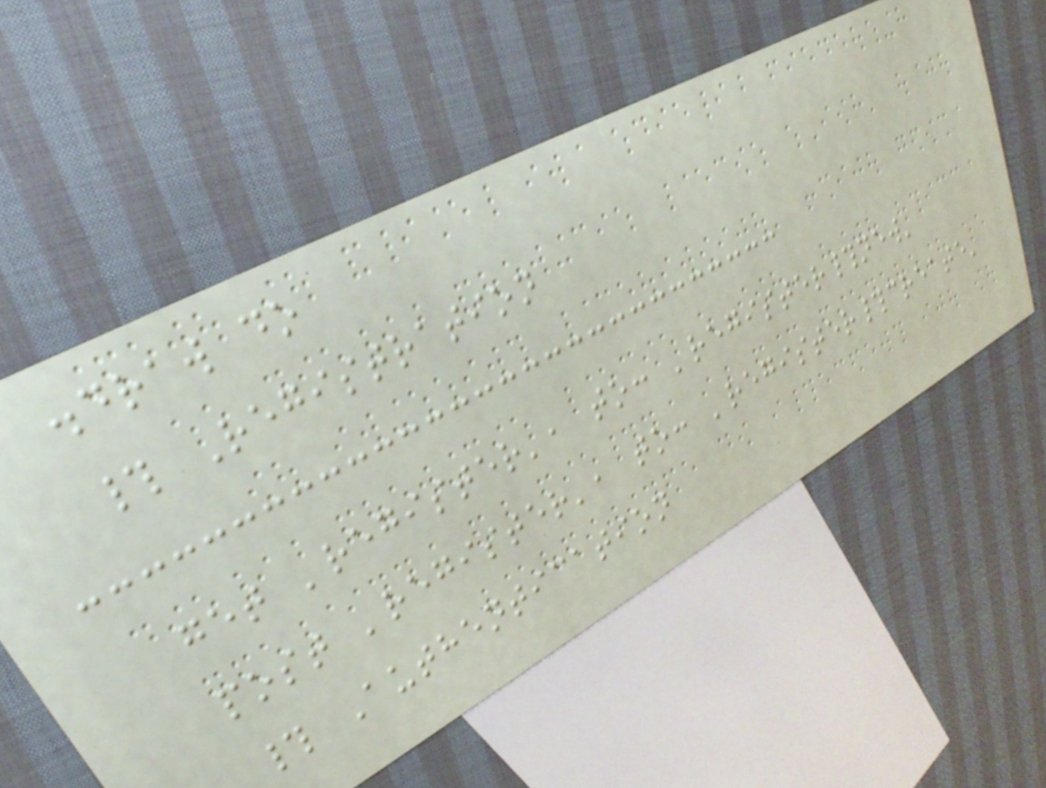.draw do
# Registration
get 'register', to: 'register#new'
post 'register', to: 'register#create'
# Authentication
